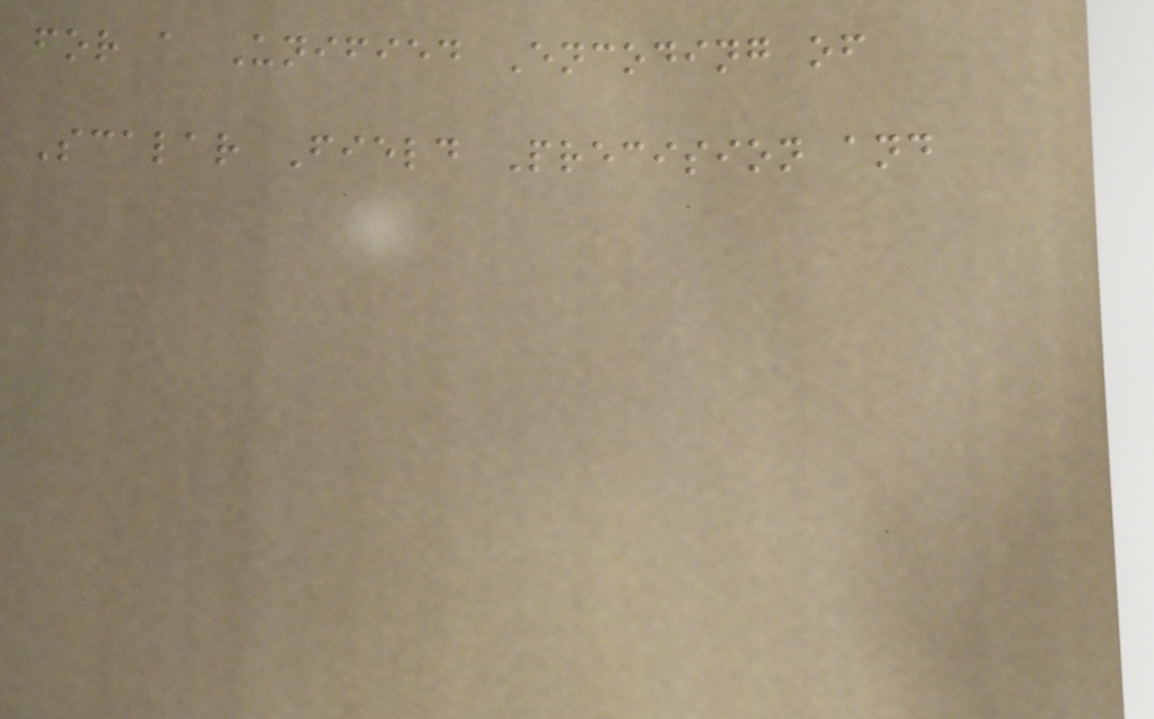for a Unified Encoding of
Scalar Field Precision and
